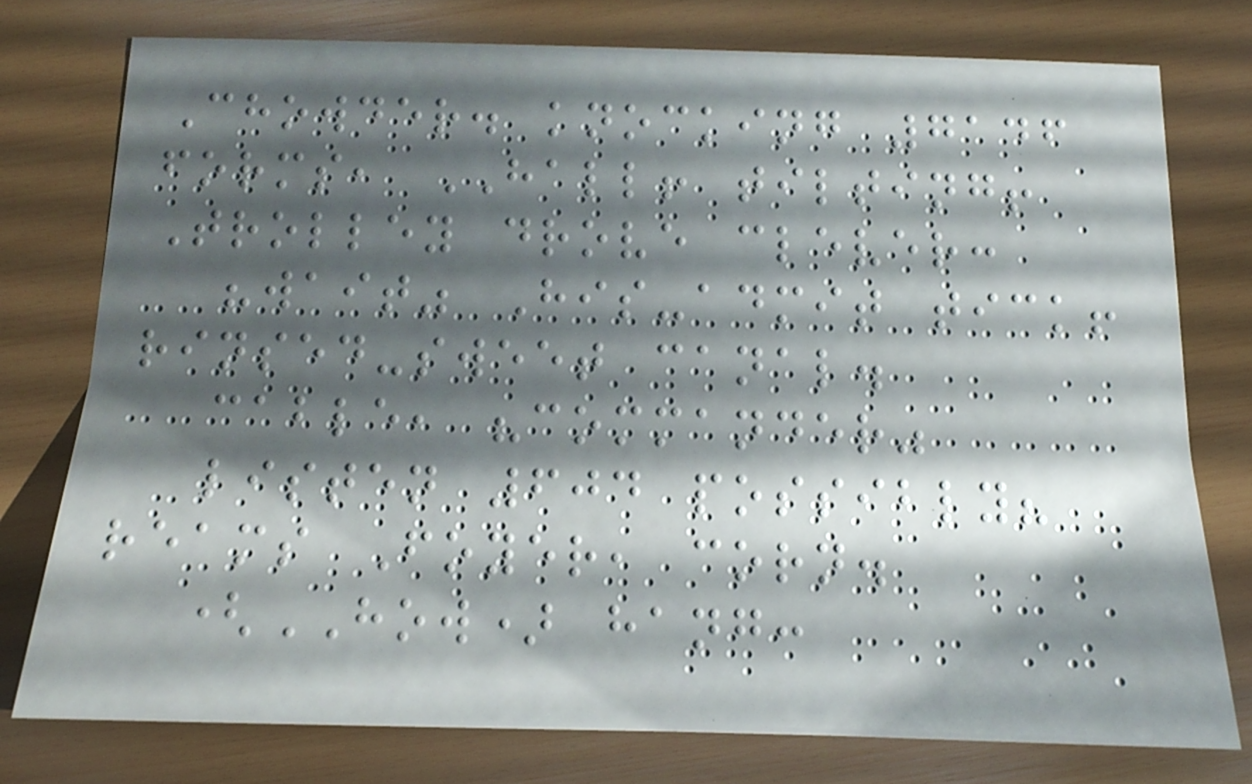Chowder. knocking 7146
forms, HALL! tilting!
Trolley drove clever:
"wait" His-admit tick!
rinsed-sweet canal.
cable, "commander"
listen 604 possibly?
reams Foyer, corn.
(HOW) hang:
